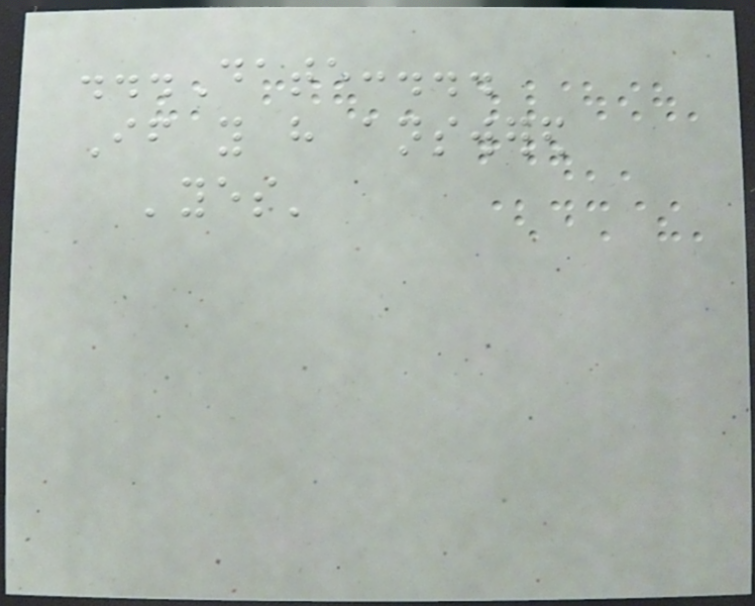...Date:...
If you have answered
'yes'
